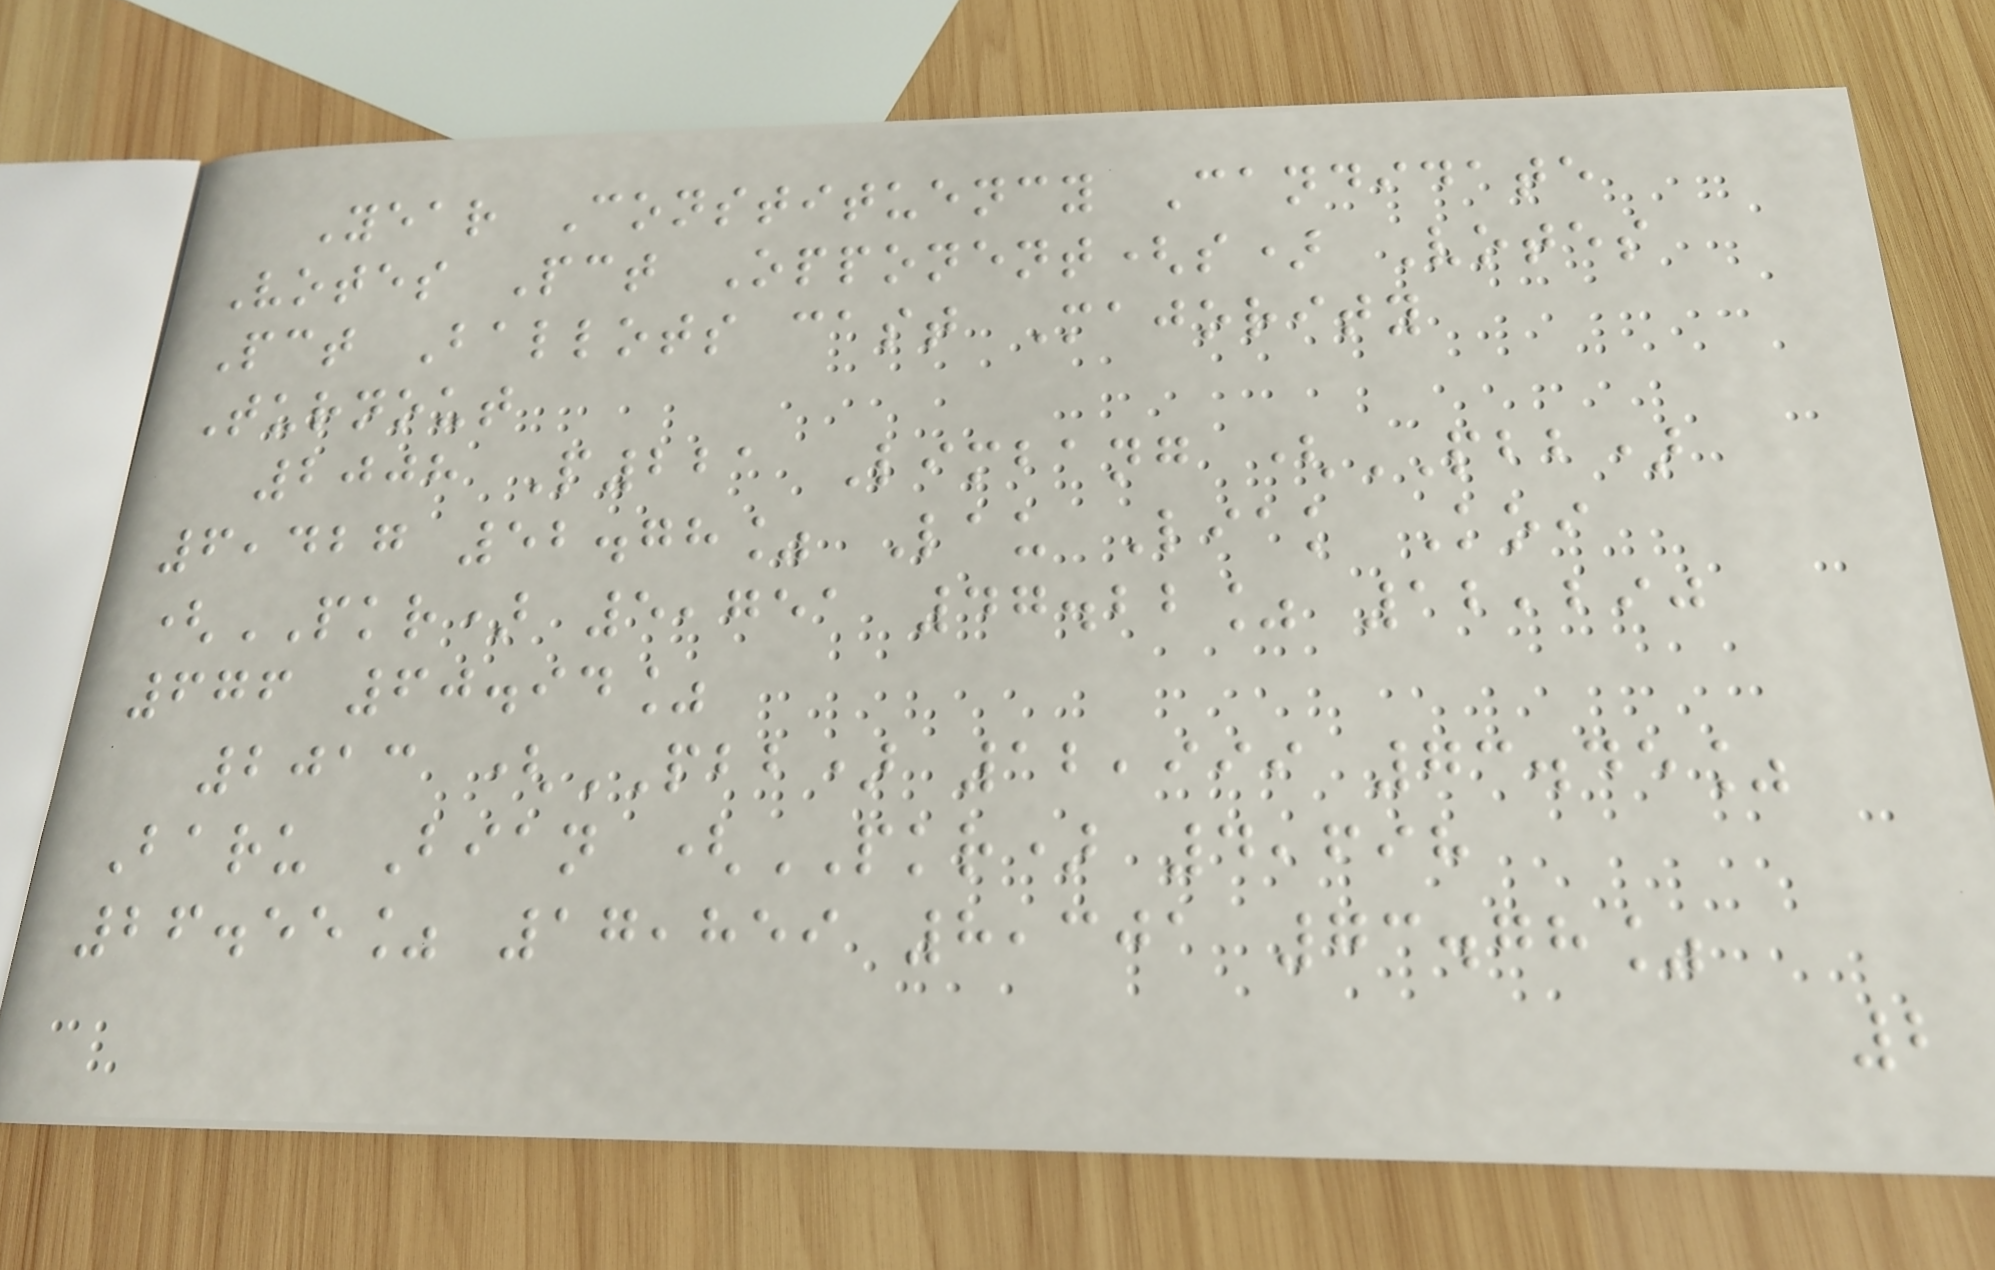Year Constituency Candidate
Votes Pct Opponent(s) Votes
Pct Ballots cast Majority
Turnout
2008 P221 Limbang (PBB)
6,427 52.78% Lau Liak Koi
(PKR) 5,751 47.22% 12,290
676 60.94%
2013 (PBB) 12,999 73.45%
Baru Bian (PKR) 4,698
26.55% 17,859 8,301 73.78%
2
